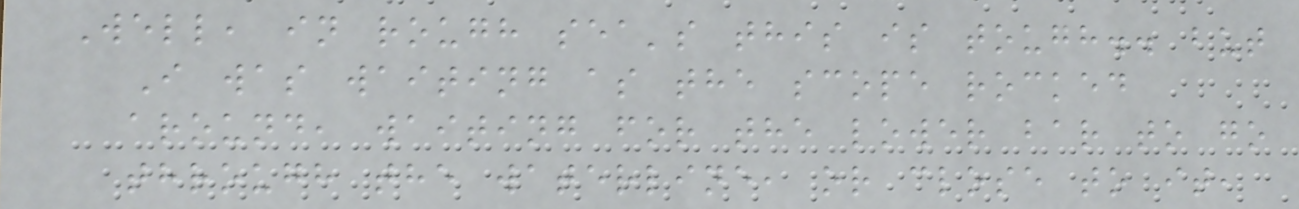Well, in rough sea's this is tough.. but
I was waiting as the scope rocked
around, waiting for the lower bar to go
through the waterline, or close to it,
